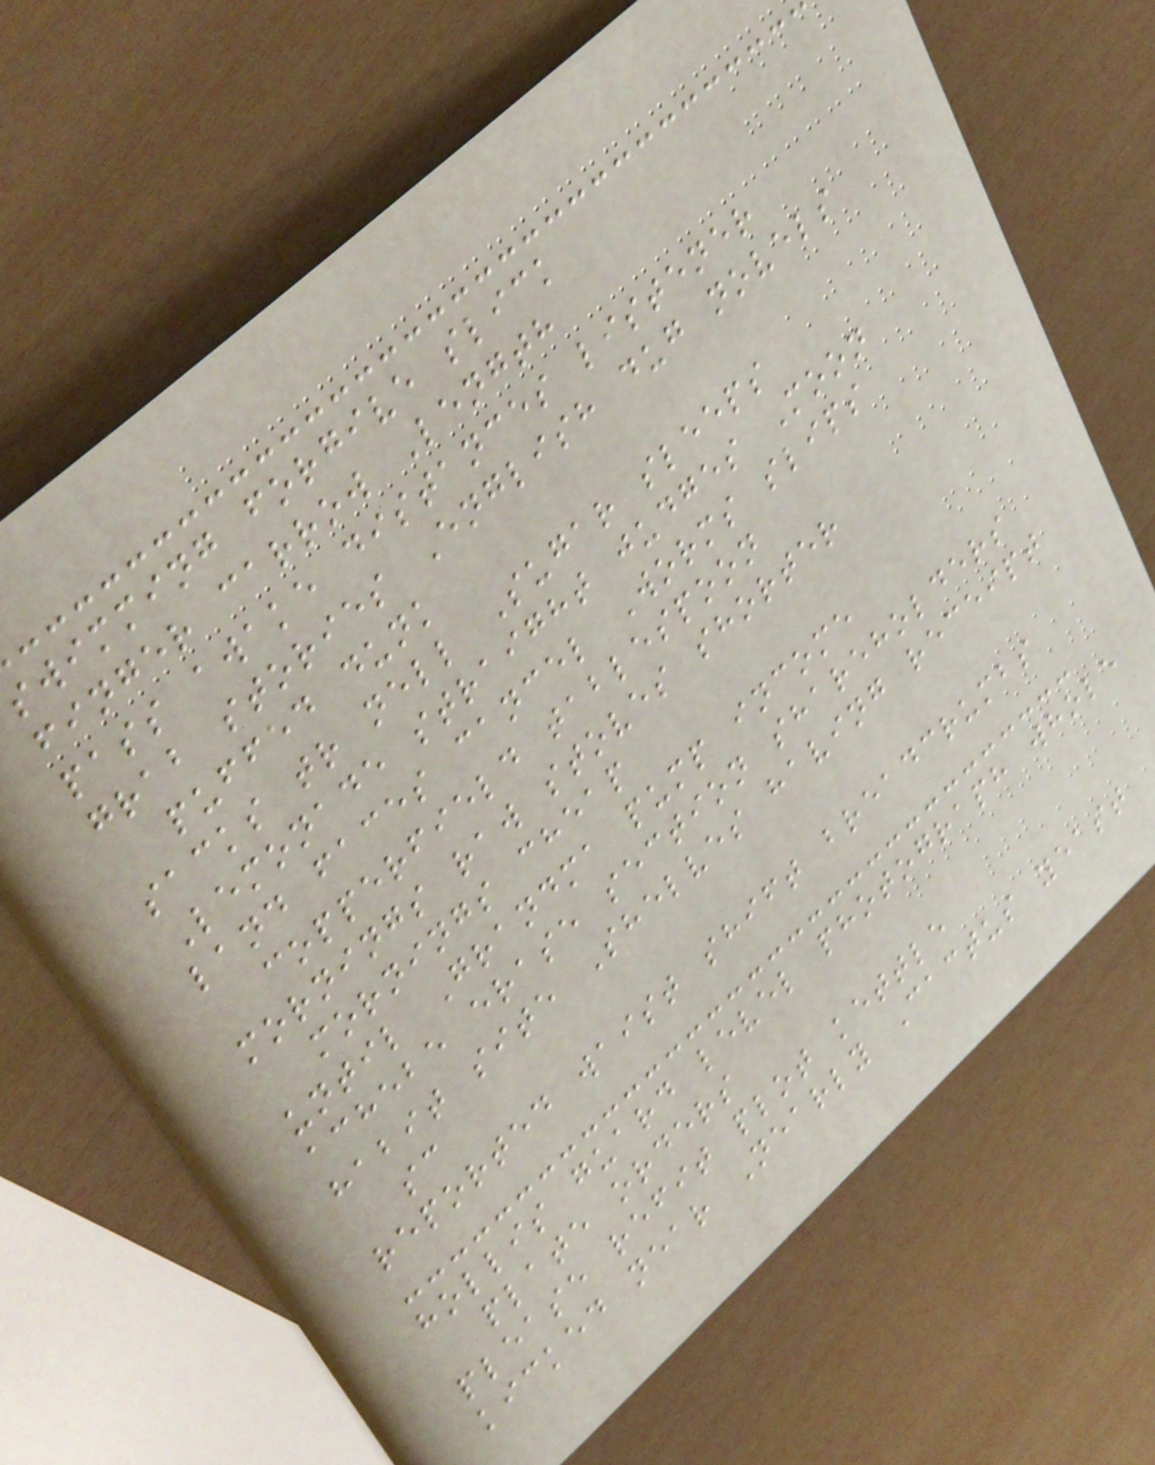swimming forgive slick
finger carrow Length
pass awake distances listener
grab stories English dug novels
puffed dunk
sacks tr nell Sugar sleeps
Lemonade straight judges Moon
land faces cancel Worms slips
copperfield tablespoon
mornings raw stoves shorter
mornings cheap
until Grandma pump income
achebe erase section shareholders
habit site Shelves having receipt
sc
reported waist shift breadcrumbs
hollis guard level photograph whole
plate orders
please refit plot kettle
kicked near Nearly Cactus yeast
